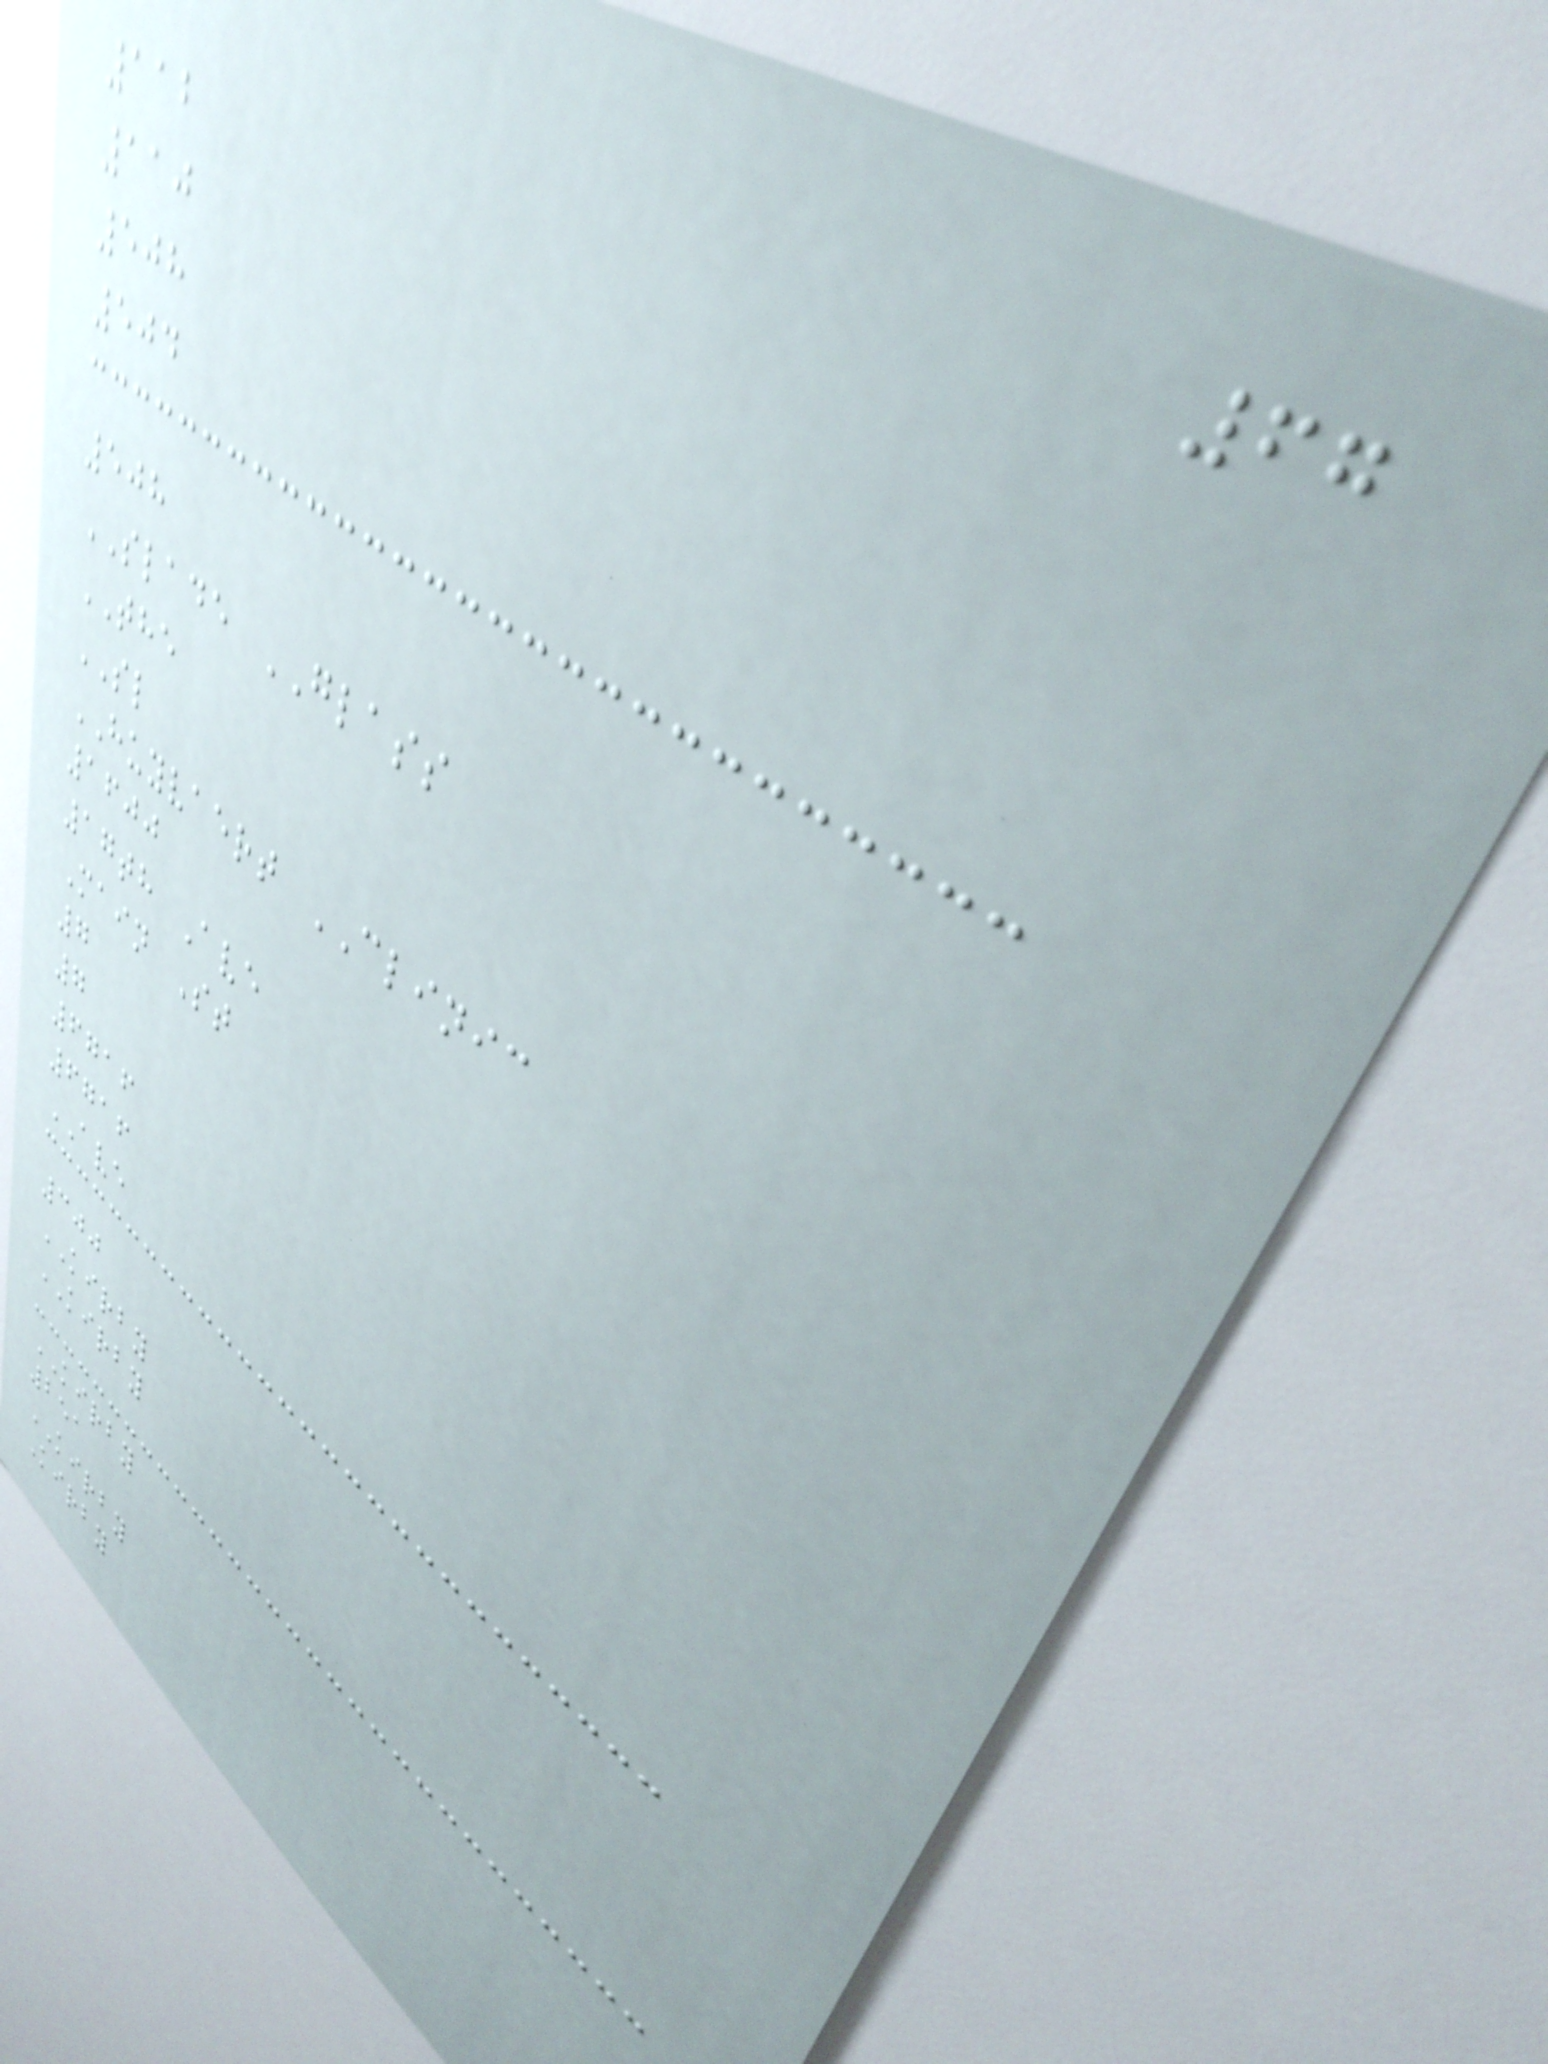67
112
110
508
504
508
SLADE GLASS
THE
SL
HUYVAERT CLINIC
1600
17th Ave
Main St
7
7
6716
6716
AVE
300
KIRBY
KIRBY
KIRBY
251
KIRBY
Kirby
